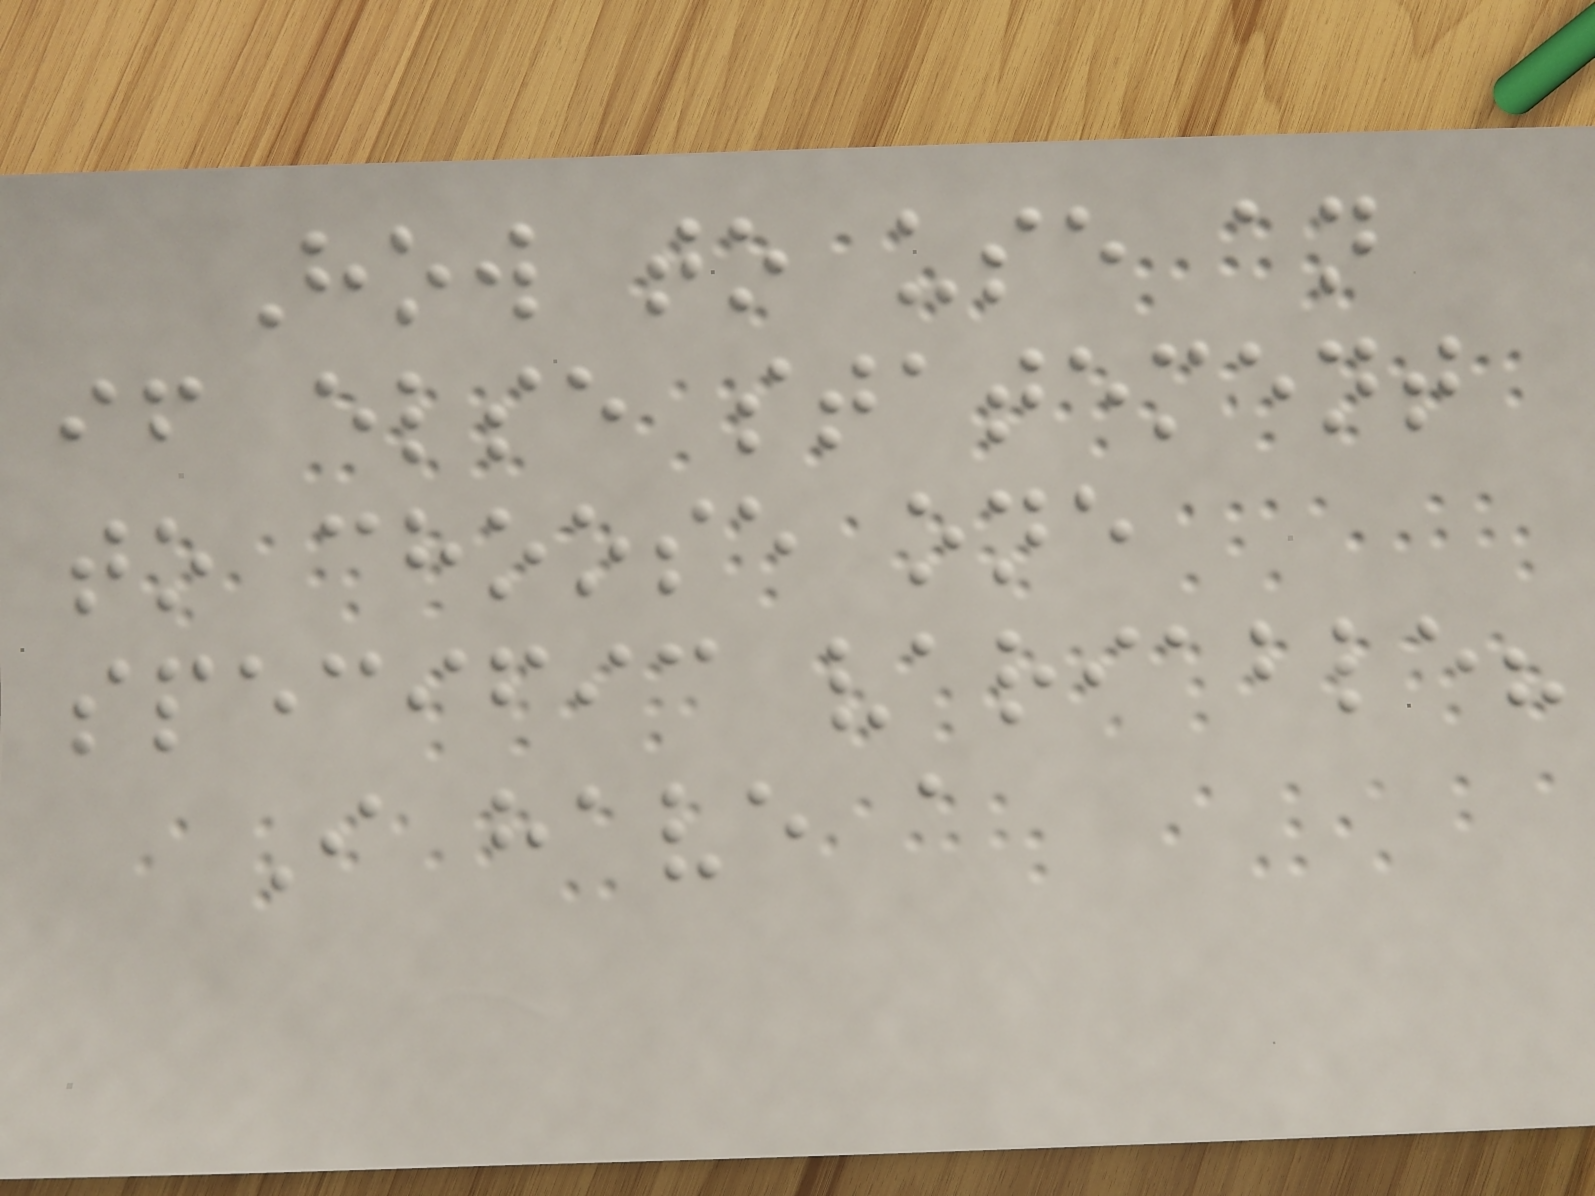How to use an
if else statement
to choose one
specific variable?
I have a
